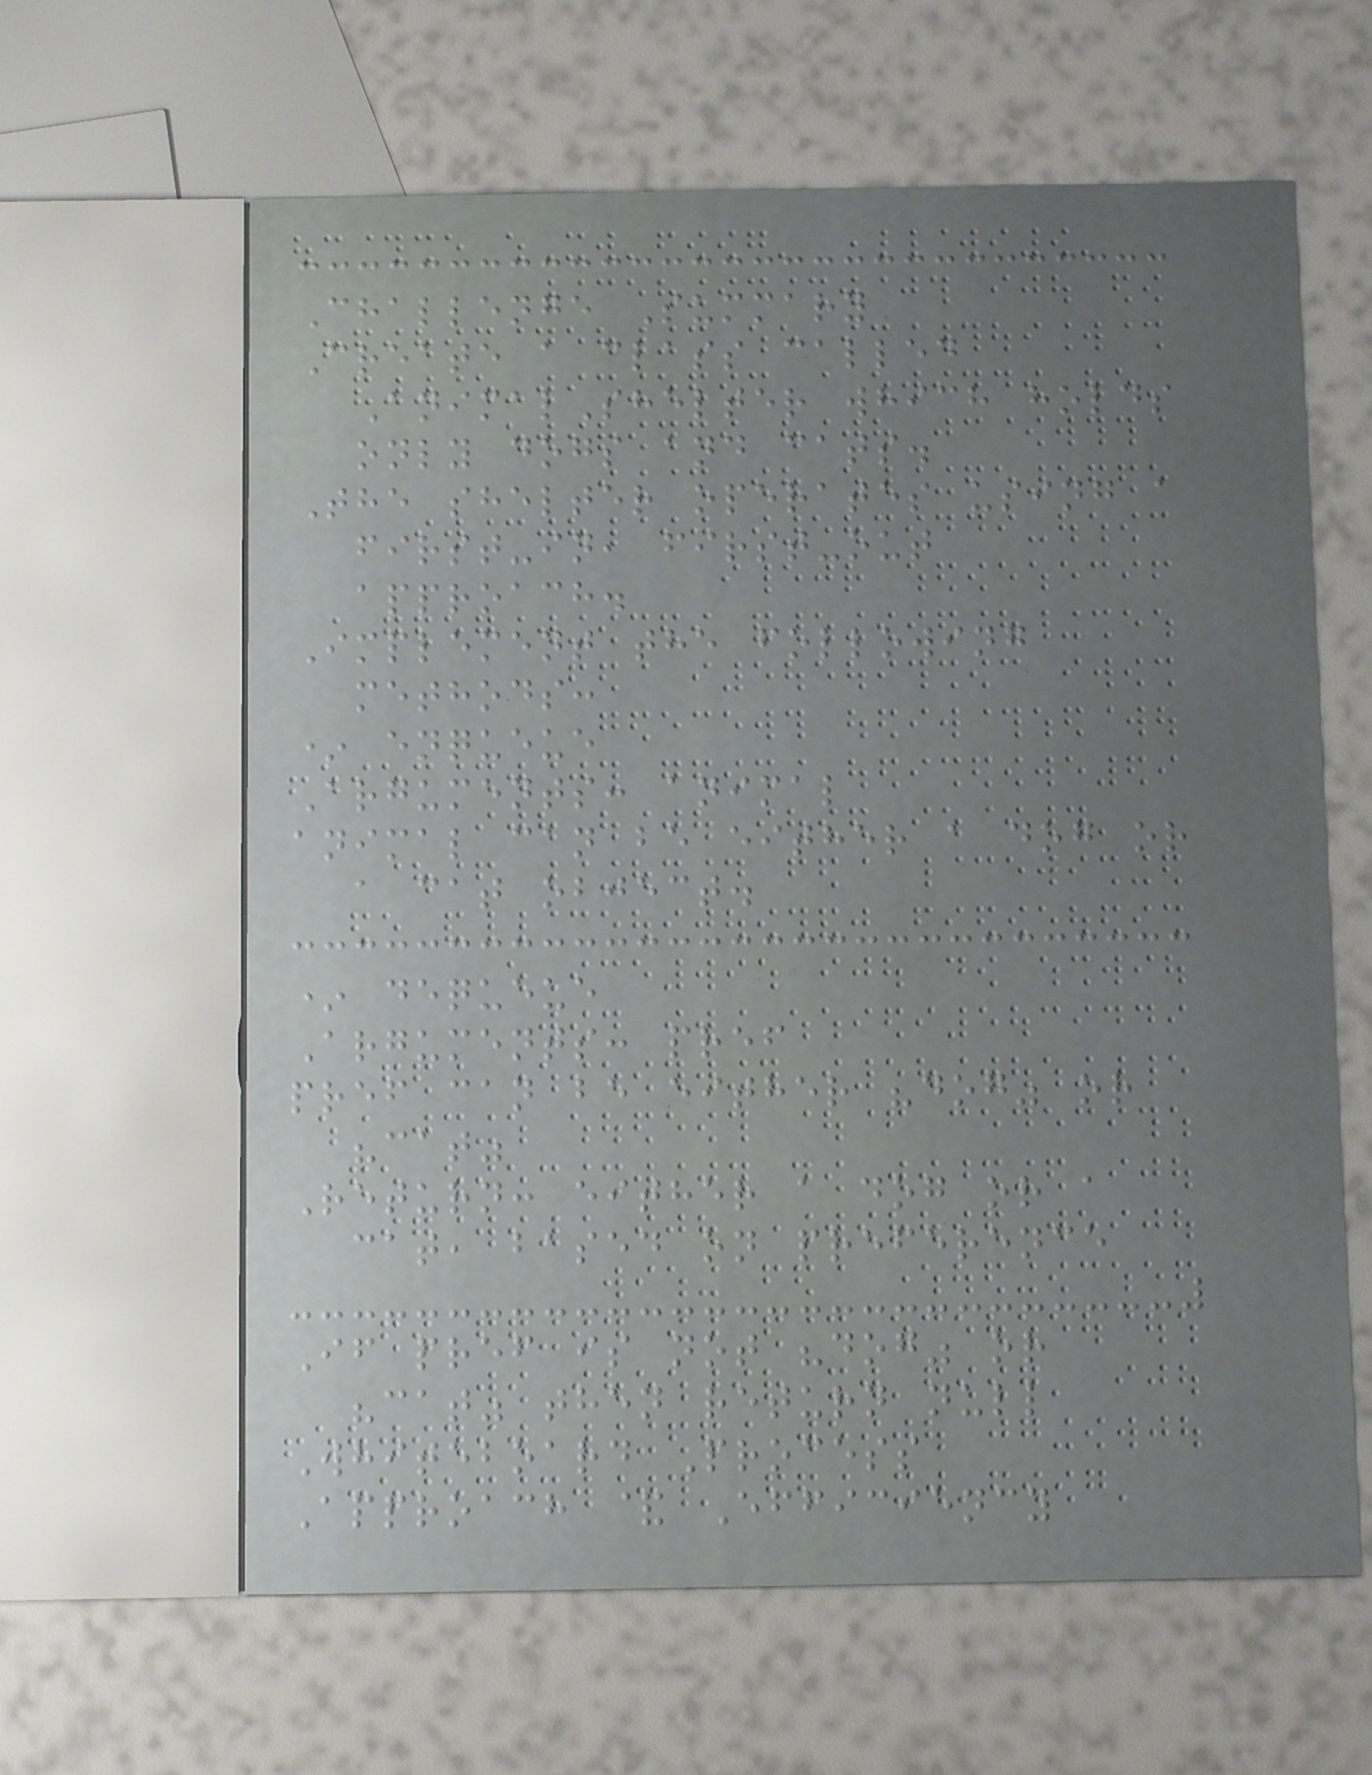Challenge Summary
Create a class called
AnimalShelter which holds
only dogs and cats.
The shelter operates using a
first-in, first-out
approach.
Implement the following
methods:
* enqueue
Arguments: animal
animal can be either a dog or
a cat object.
* dequeue
Arguments: pref
pref can be either "dog" or
"cat"
Return: either a dog or a
cat, based on preference
If pref is not "dog" or
"cat" then return null
Whiteboard Process
Approach & Efficiency
